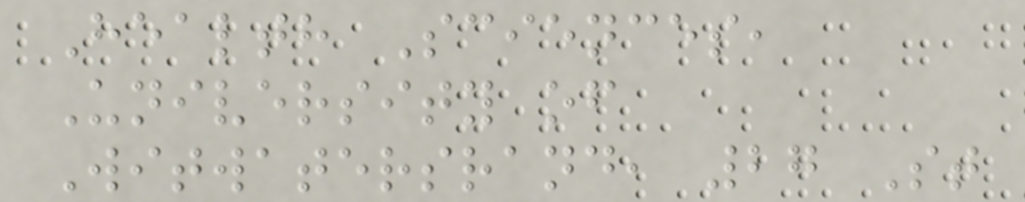Health Sciences,
University of
Witwatersrand, 27 St
